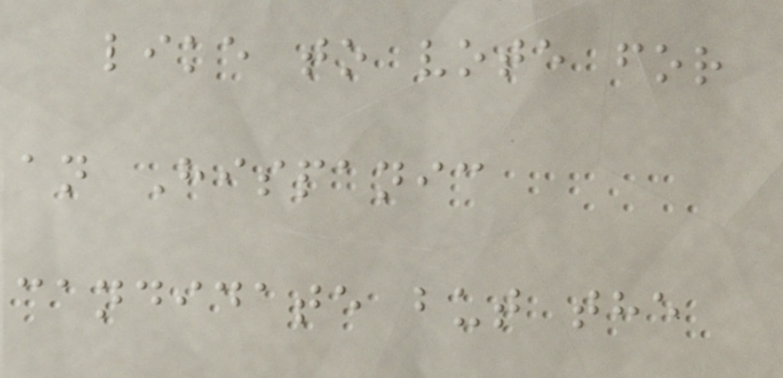like to vote for
an Hispanic
candidate but the
